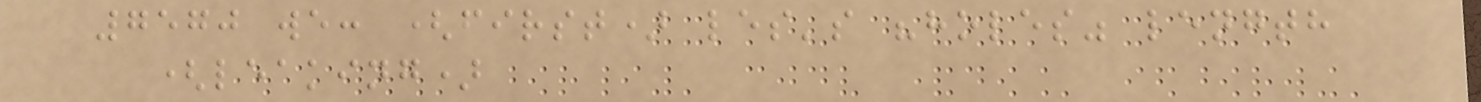7570 we: (first) les's "holes" length
(leaking)
